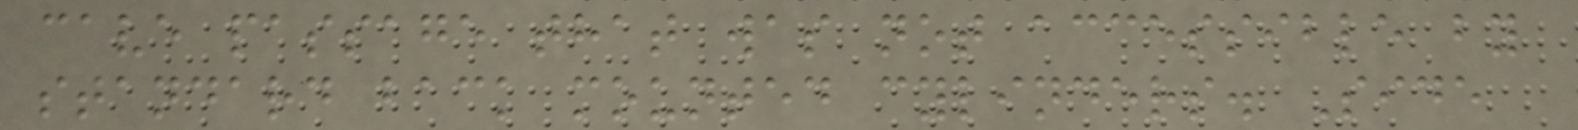cave passage that was not accessible by
standard back mounted cylinders. Side
